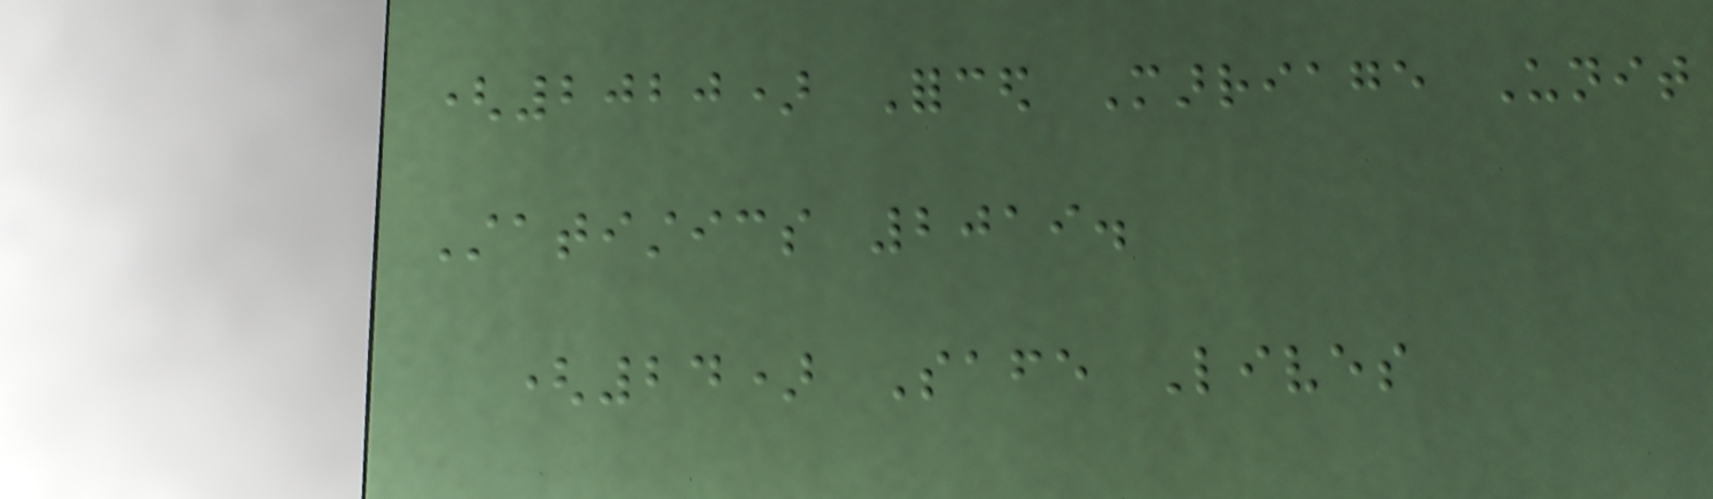(2020) Forced Marriage Unit
Statistics 2019.
(24) Safe Lives
